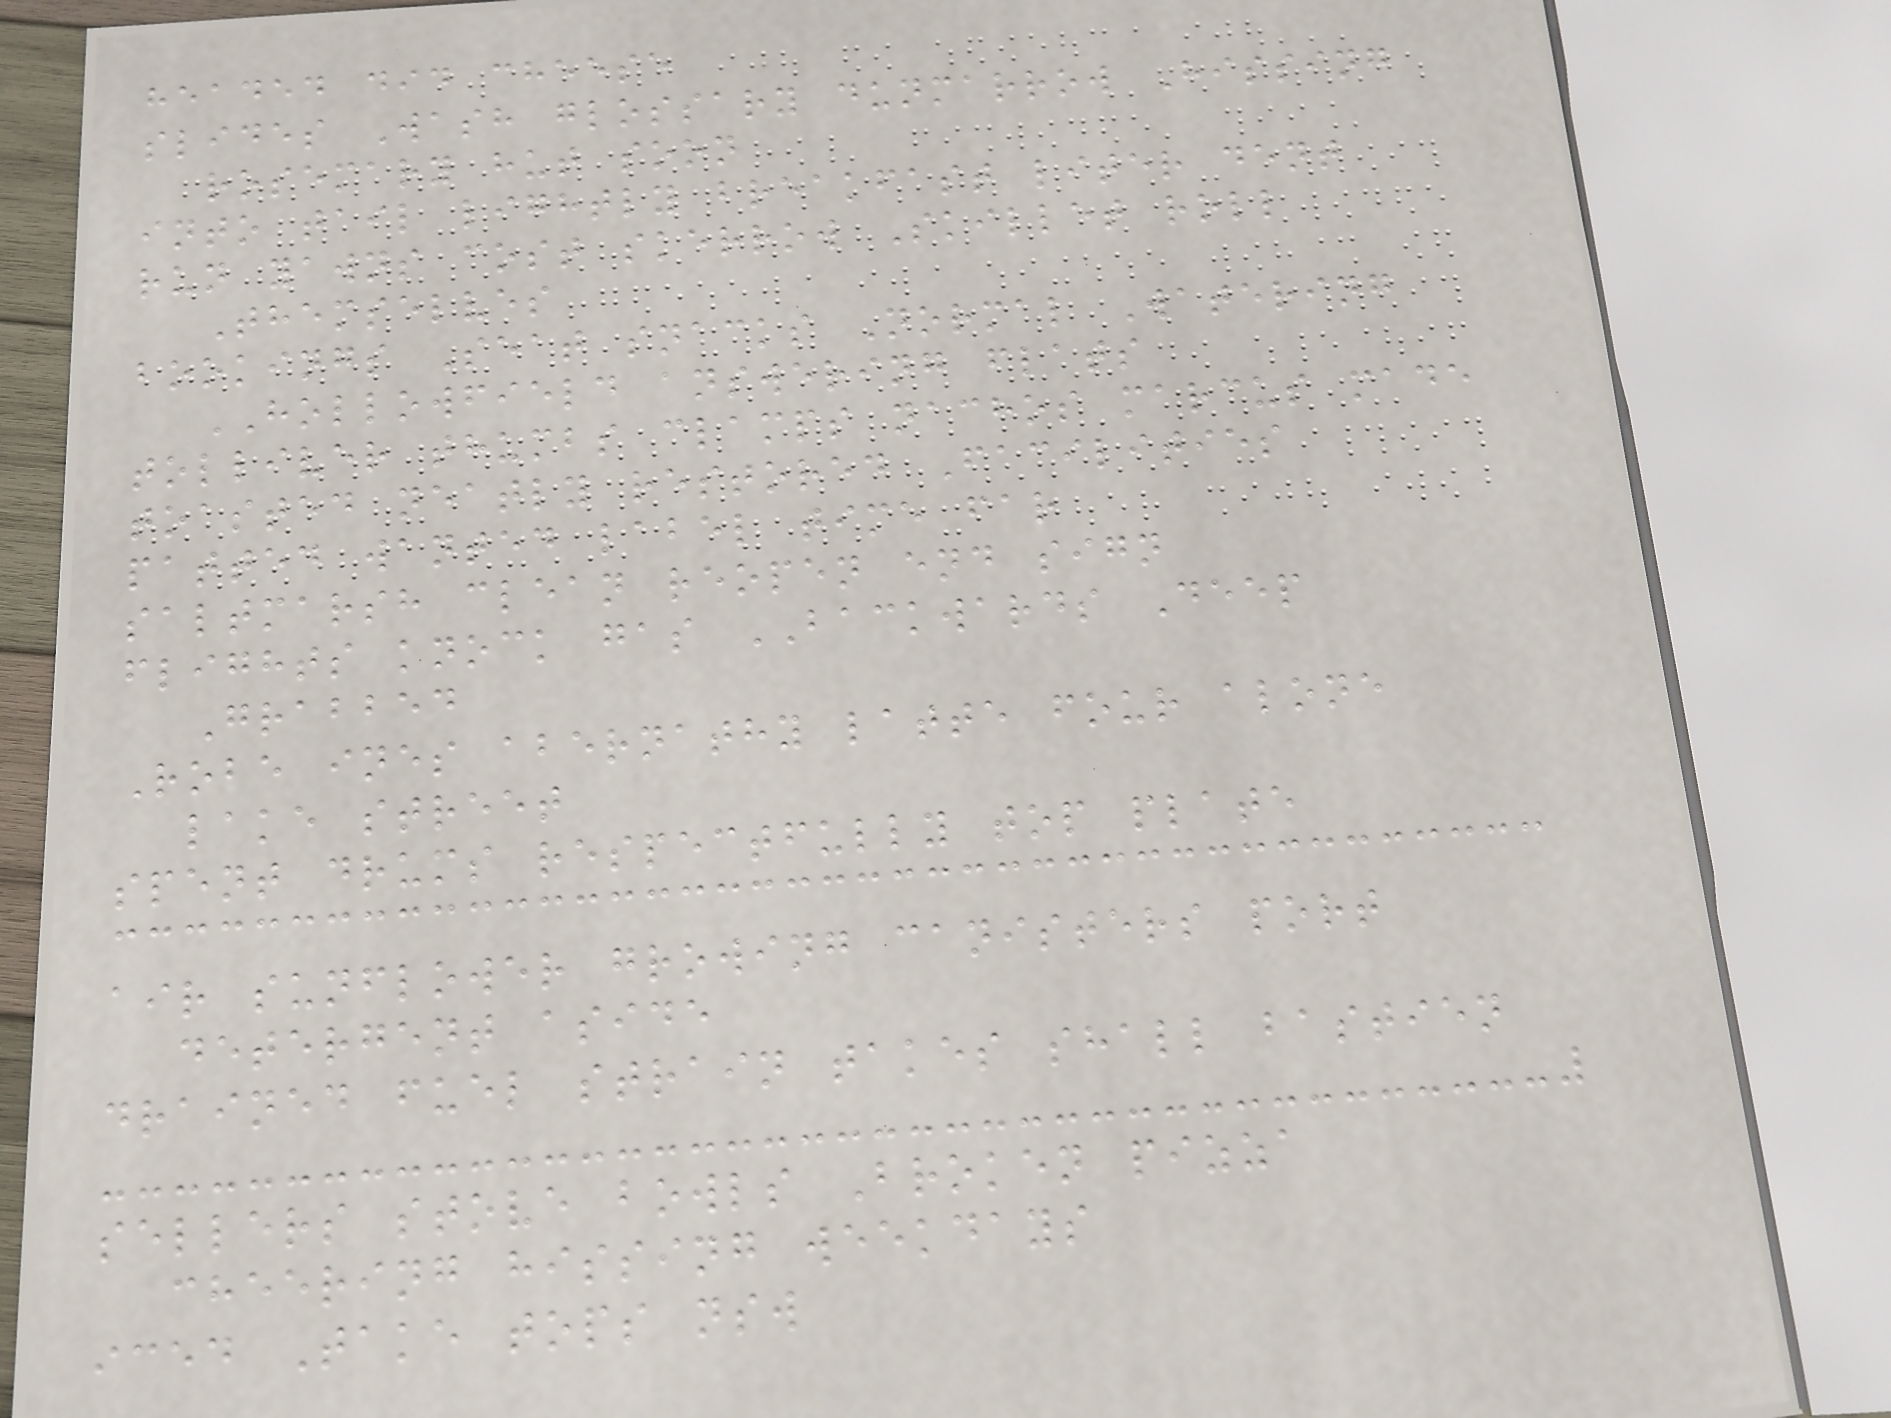headed did cheese
slides Wash glossary dunmarrow Hissing
rosemary hut soon
into tail lightly breakfast liter dent
run yawns cost skerrow Skillet roll
Themselves
bookings Seat snacks Normal Watering
HOLLOWFIELD answering flats
tolliver thumbs clamps nachos marcus made
toasted neatly restored Facilities
patted wanted label time far
saltmarsh clean reopen end sign
flights knock gas BACKWARDS Deep
Grabbed
Robe ines abernathy latte four alone
lake street
spent drums respectfully top plate
air sunflower growing canisters port
detergent aside
drained fuel strain takes shall bastien
sellers stove bowls Broken pizza
cheering hissing weekdays
iced Take tops nsw
